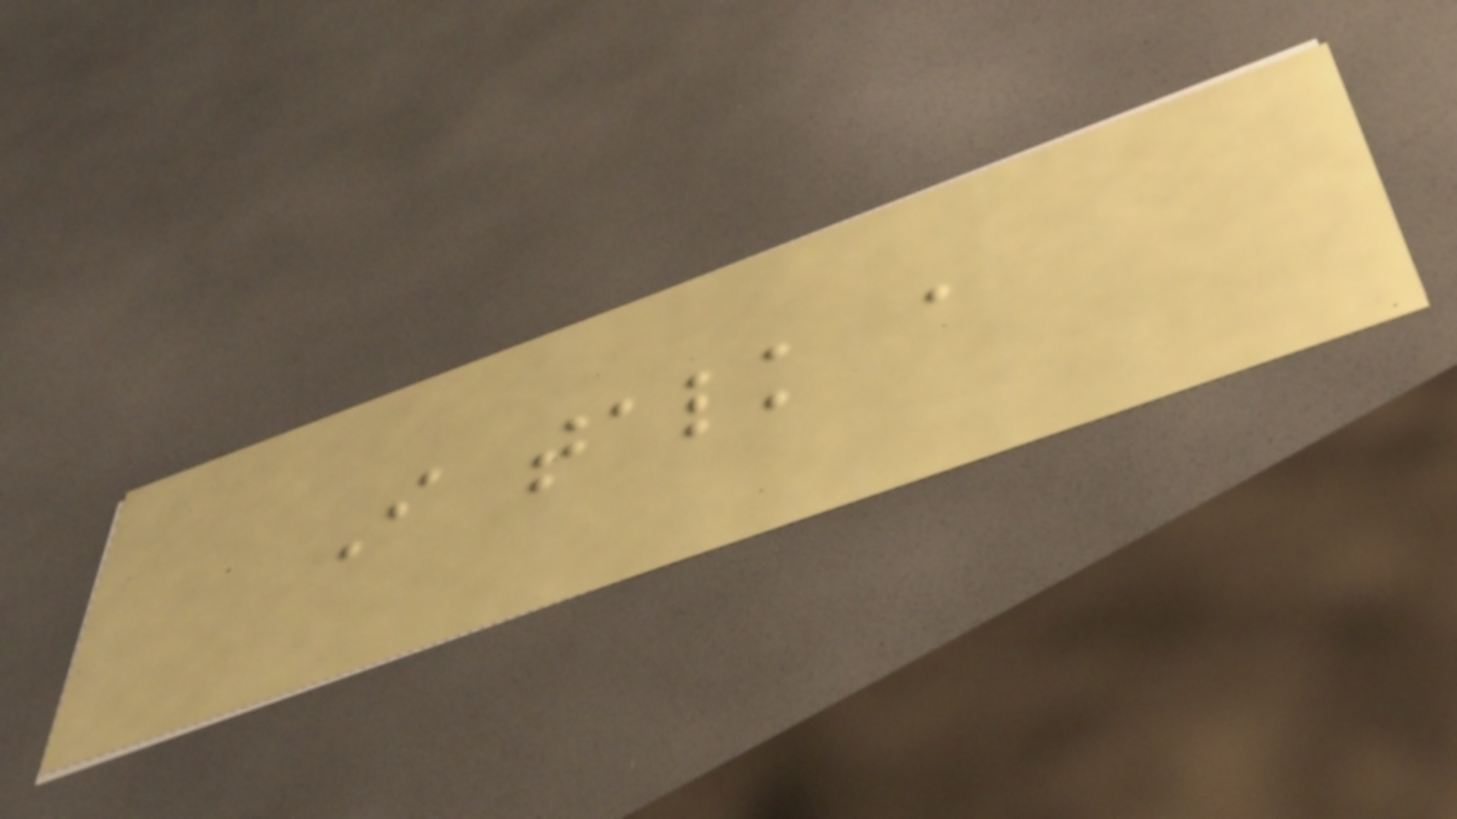I talk a
